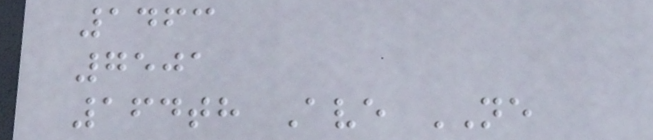1463
7501
164th Ave NE
